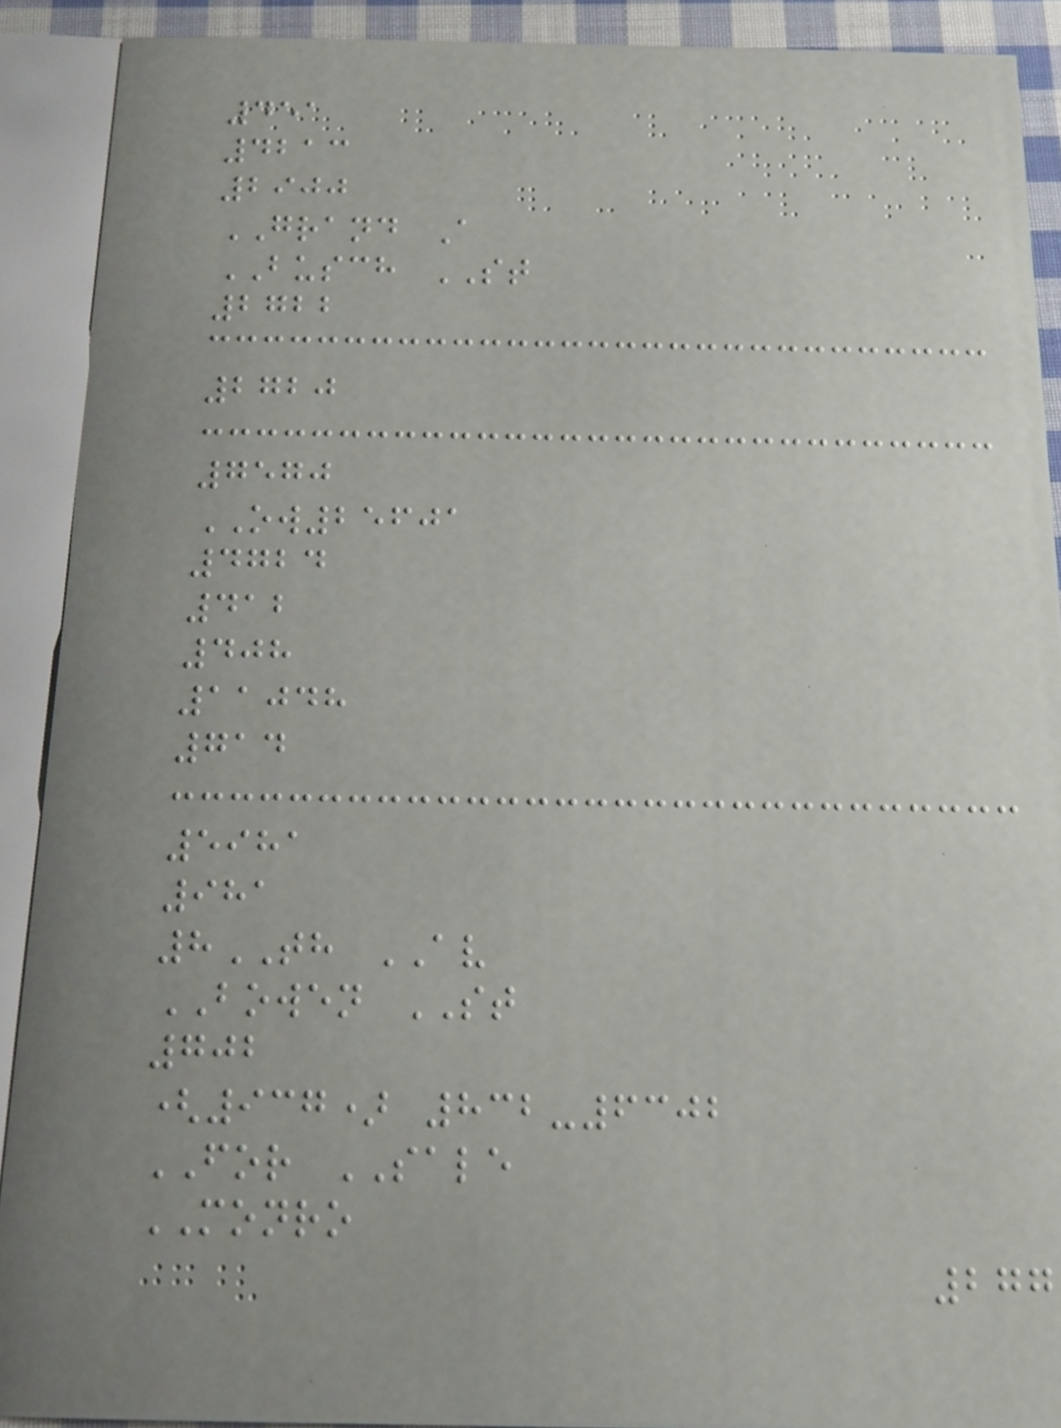451
4213
2900
GRAND A
BUSCH ST
2722
2720
7570
OW25601
4724
412
408
11048
714
5981
981
8TH AV
BOWEN ST
702
(937) 832-6302
FOR SALE
MONRO
277
